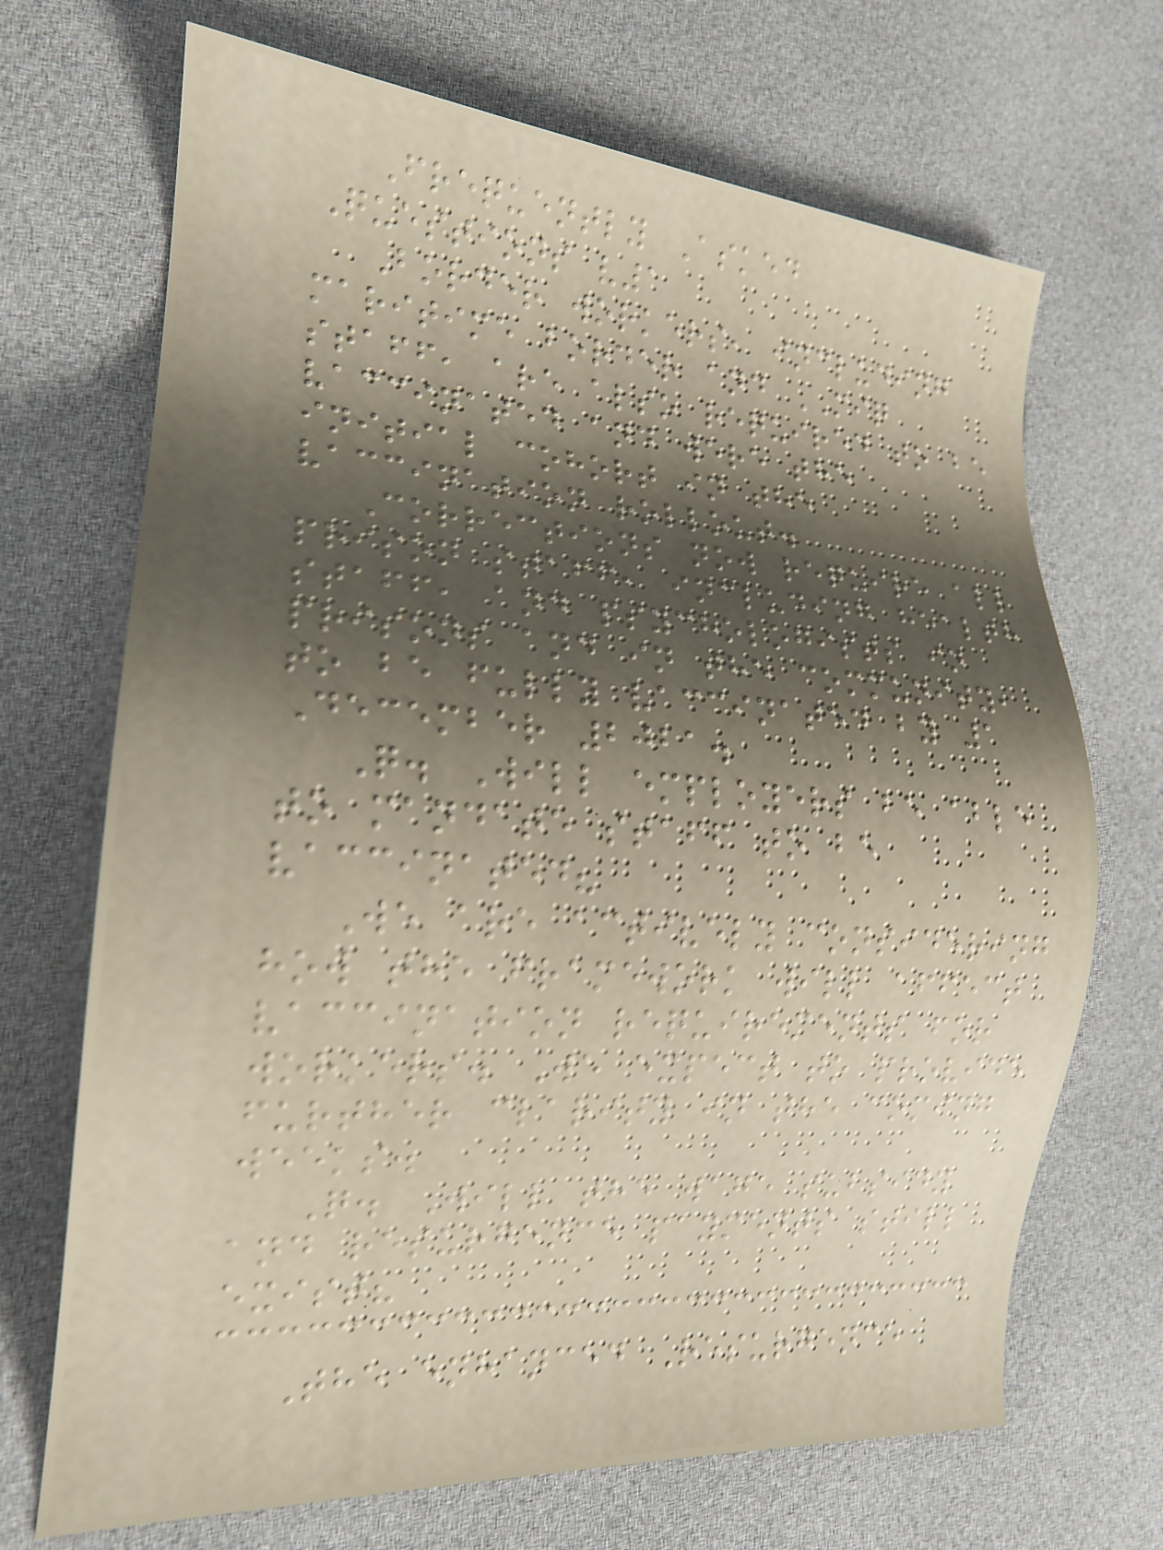Frequently Asked
Questions v1
Border workers, including
maritime border and MIQ
staff, are also required to be
vaccinated and were the
initial cohort in the
vaccination rollout.
Corrections now require all
prison staff, including health
staff, and psychologists in
prisons and in the community,
to be fully vaccinated by 1
December 2021.
Q. Will employers be able
to mandate staff to be
vaccinated?
We are actively considering
how the framework will affect
vaccination requirements for
workers. We expect to provide
further clarity in the coming
weeks.
Q. Will the wage subsidy
and resurgence payments still
exist?
The enhanced Resurgence
